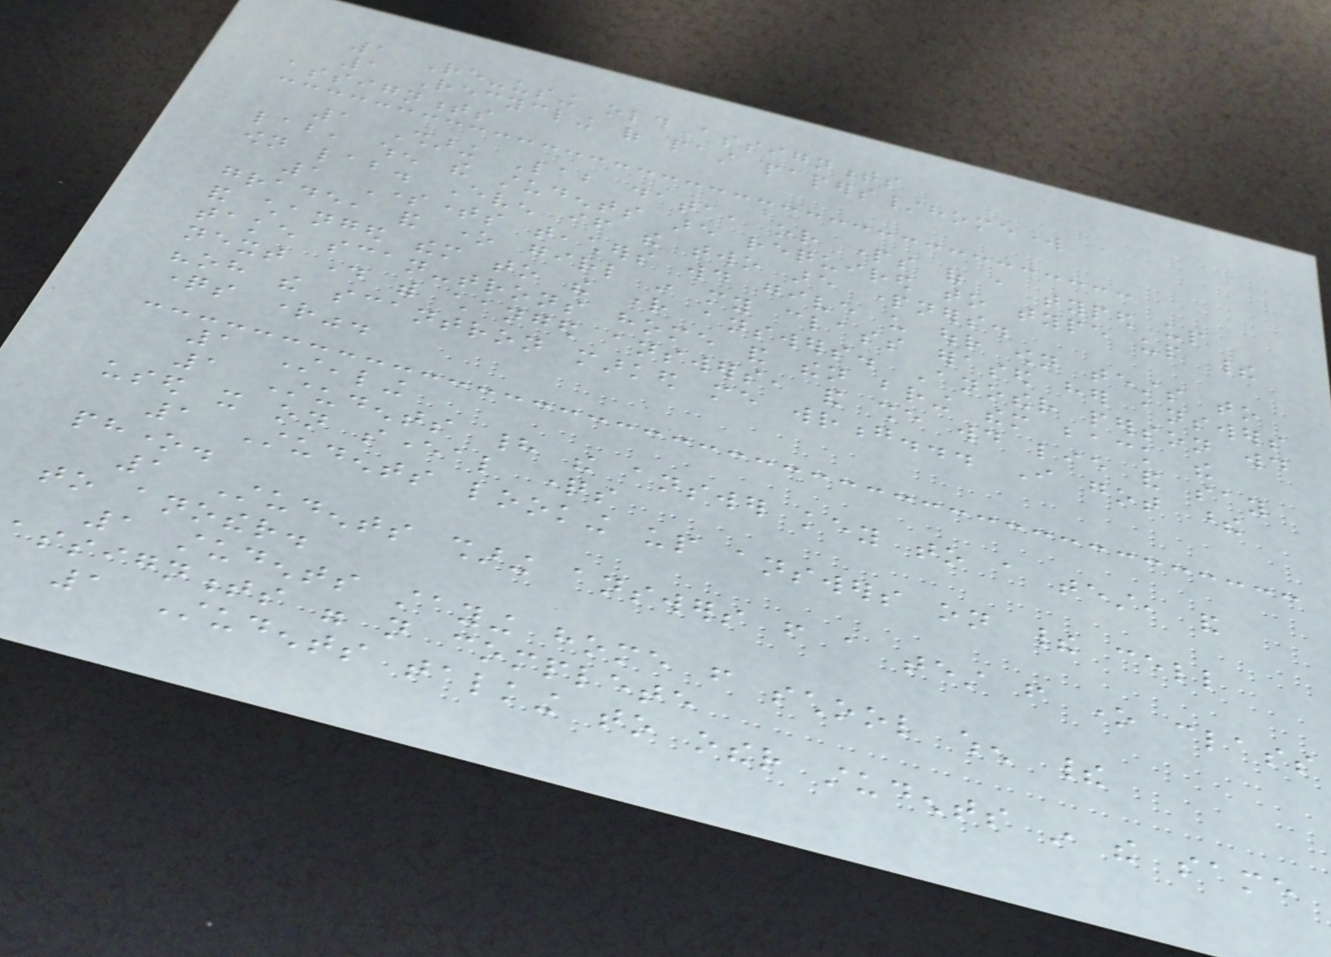1 Re-using old assignments
1 Recycling of past papers/homework
assignments
1 Sharing Lab data, or parts of a typed up
lab, when the students are required to type up their
own lab. Even if the two are partners.
1 Sometimes teachers would give us our own tests to
grade, and one girl in my class erased her answers
and changed them to the right answers. Another person would
take scan-trons home and then bring them back the
next day with changed answers, and she would lie and say
"oh the scantron marked me wrong... I got these
questions right".
1 Stealing
1 Students had the answer key to a test, and
used it on several questions
1 Students looking up answers on their cell
phone.
1 Students sharing answers from a test from one class
to another.
1 students staying home from school when their
assignments were not complete
1 Students talking to other students in the same
